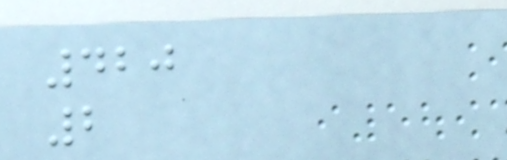420
2
